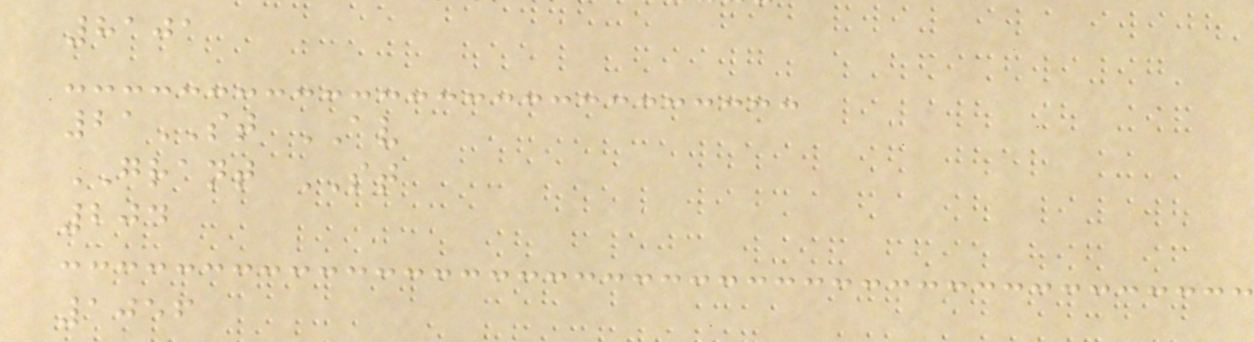8101
21ST AV
GRANT ST
204
1056
